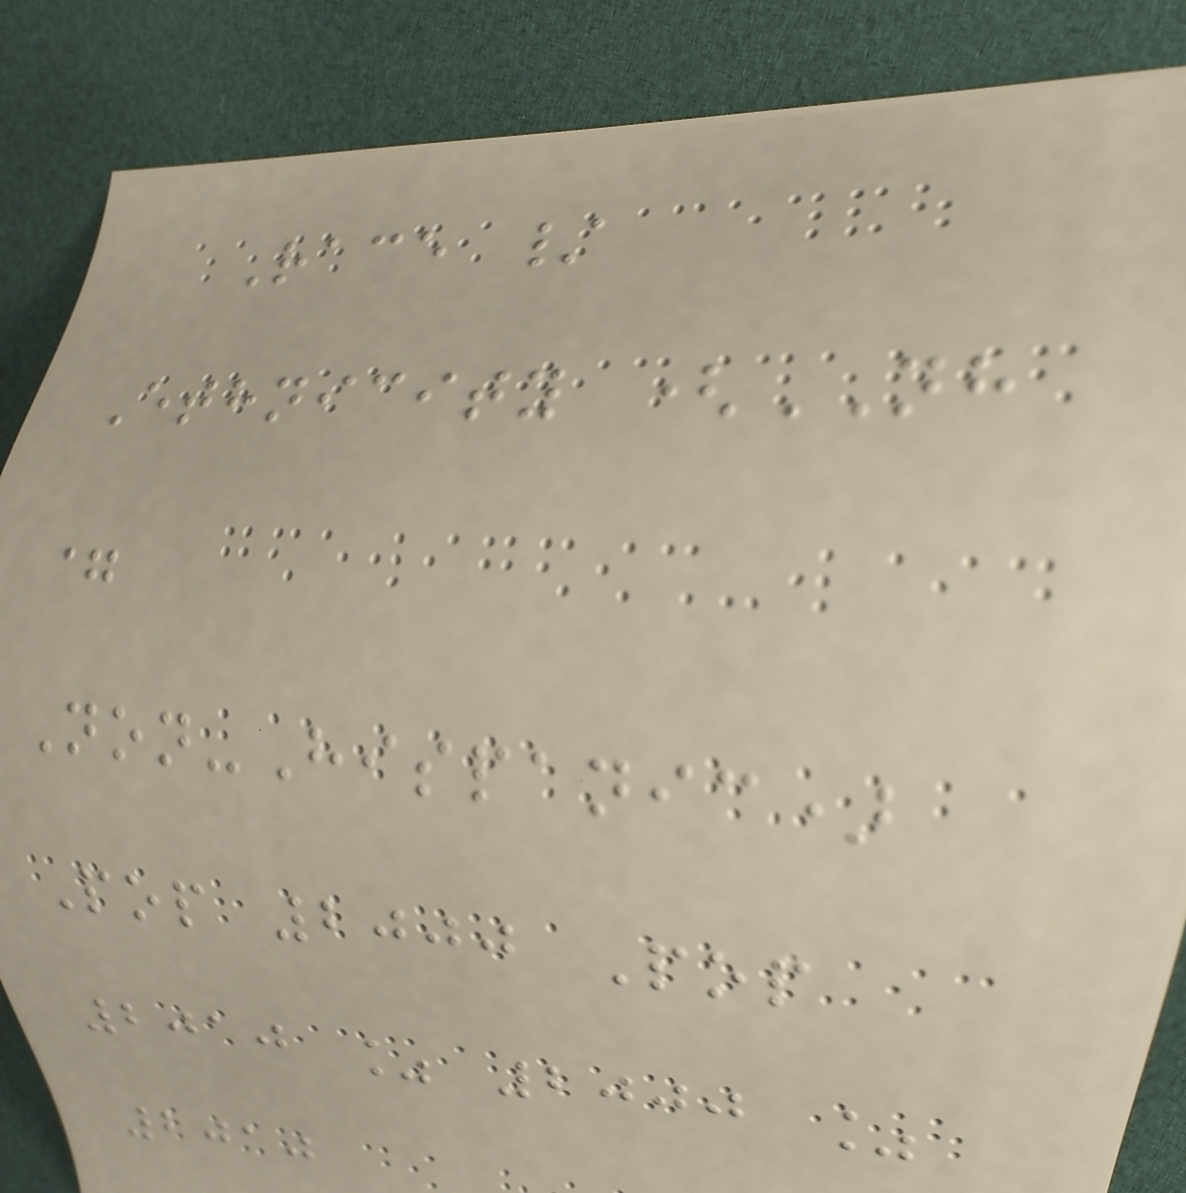Race /
Ethnicity (NH
=
Non-Hispanic)
Pop 2000 Pop
2010 % 2000 %
2010
